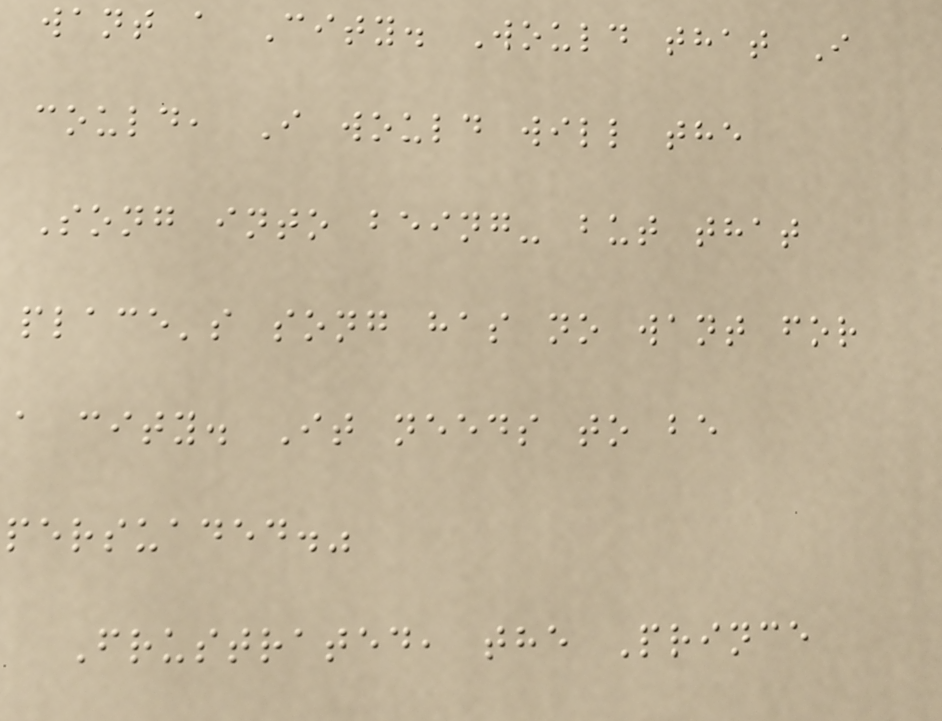want a City. Would that I
could, I would will the
Song into being- but that
place's song has no want for
a city. It needs to be
persuaded."
Frustrated, the Prince
